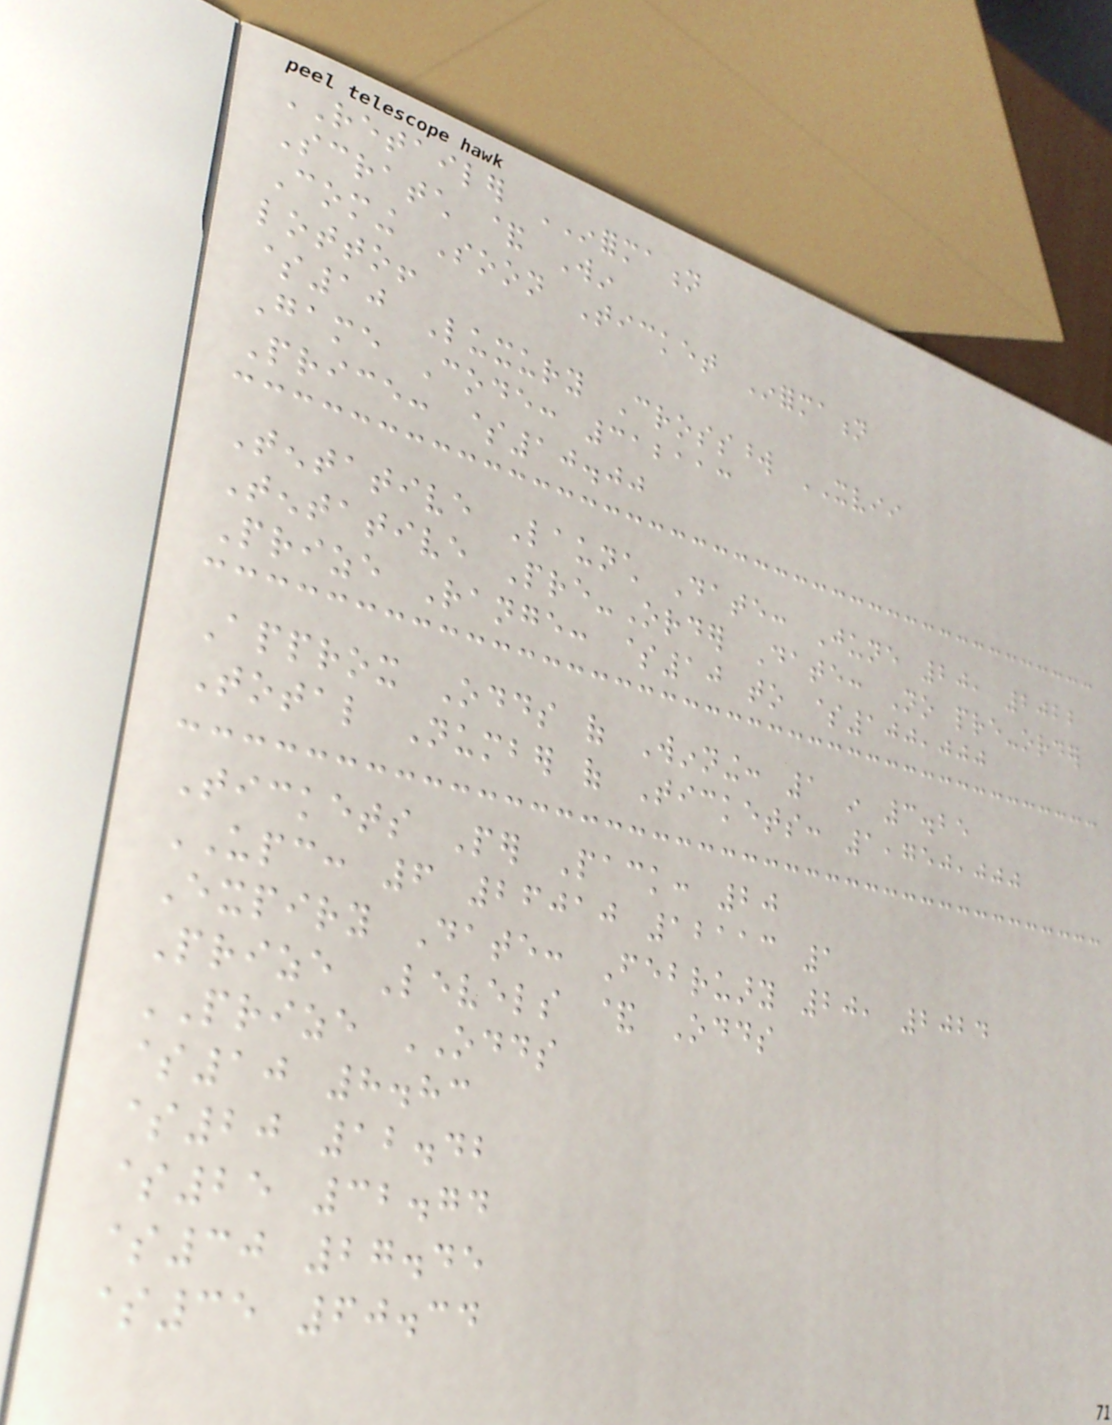RETAILER INFORMATION
Scratch & Win
Coming Soon Ticket Information
lotto!
$10 Luxury Crossword XVII
Game Code: 312113
Price: $10.00
Tentative Launch Date: June 20, 2022
Tentative Pre-Order Date: No pre-order
Prize Range: $10 to $100,000
Approx Odds of Winning: 1 in 3.25
Total Number of Tickets: 1,750,000
Tickets Per Pack: 20
UPC: 6 26010 12113 1
Expiry Date: February 20, 2024
Prize Levels & Odds
PRIZE ODDS
$10 8.83
$20 12.42
$25 32.74
$30 27.45
$35 60.34
